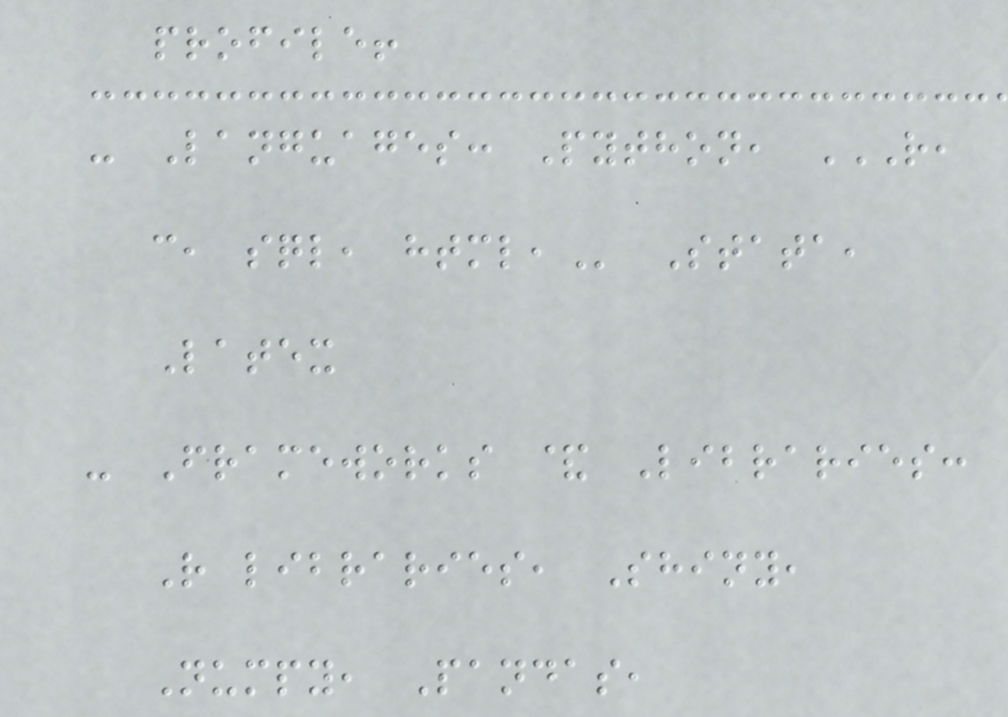profile!
- Languages: Python, R,
C, SQL, HTML, Stata,
Latex
- Frameworks & Libraries:
R libraries, Shiny,
Numpy, Pandas,
